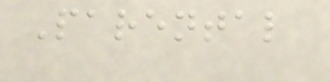Parental
